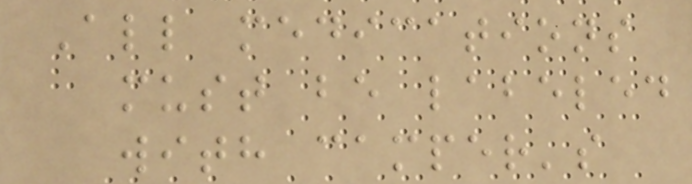All medications
must be labeled
with camper's
